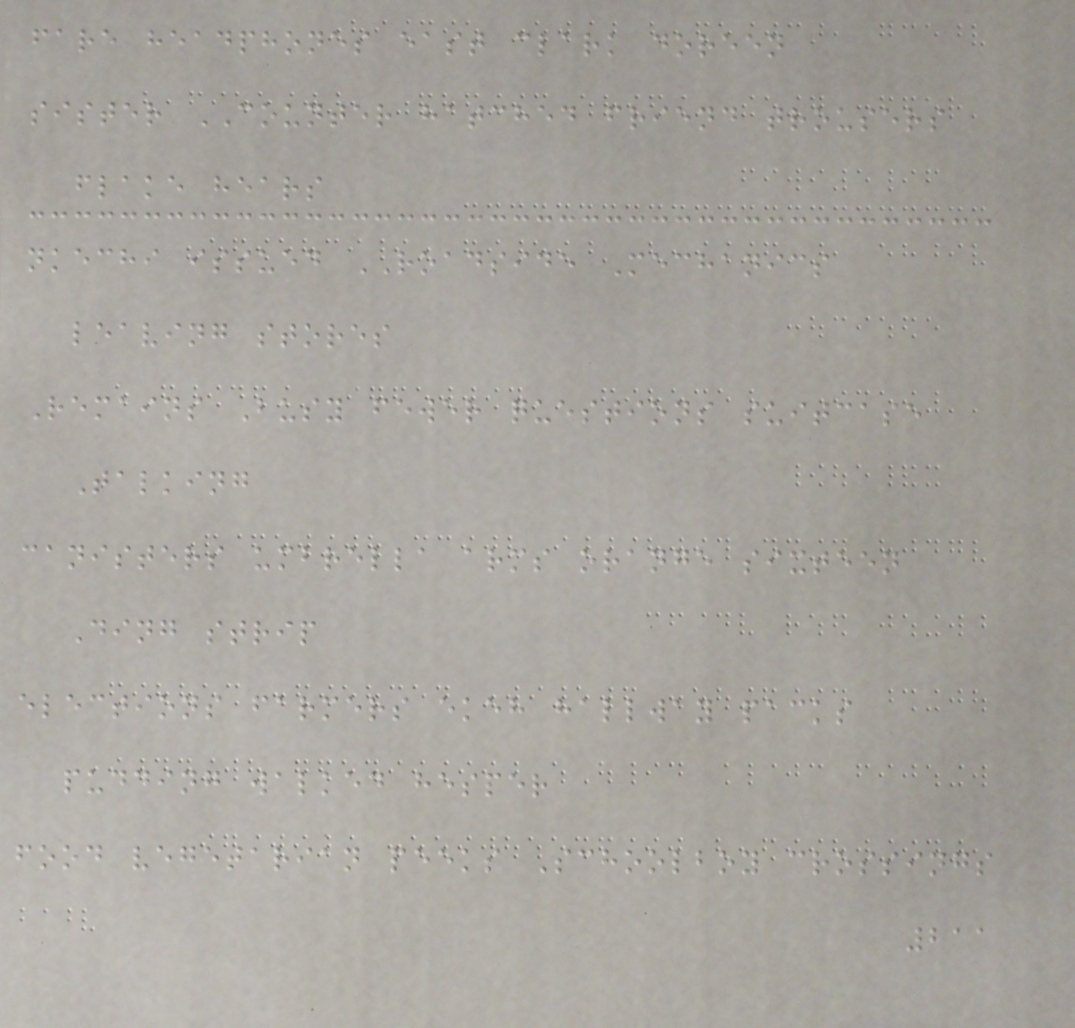fare headphones east clark doreen
sister COUNTER hatched friend trousers
flake hears
nkechi issued ROADSIDE Mechanics
leaving stores
Remains Busy fewer questions suitcase
Talking
canisters umbrella arms orange sixteen
Ding strip
elections farmers ekeh hallway packs
pudding walked hesper
food vegetarian peeks Schoolboy crossings
211
